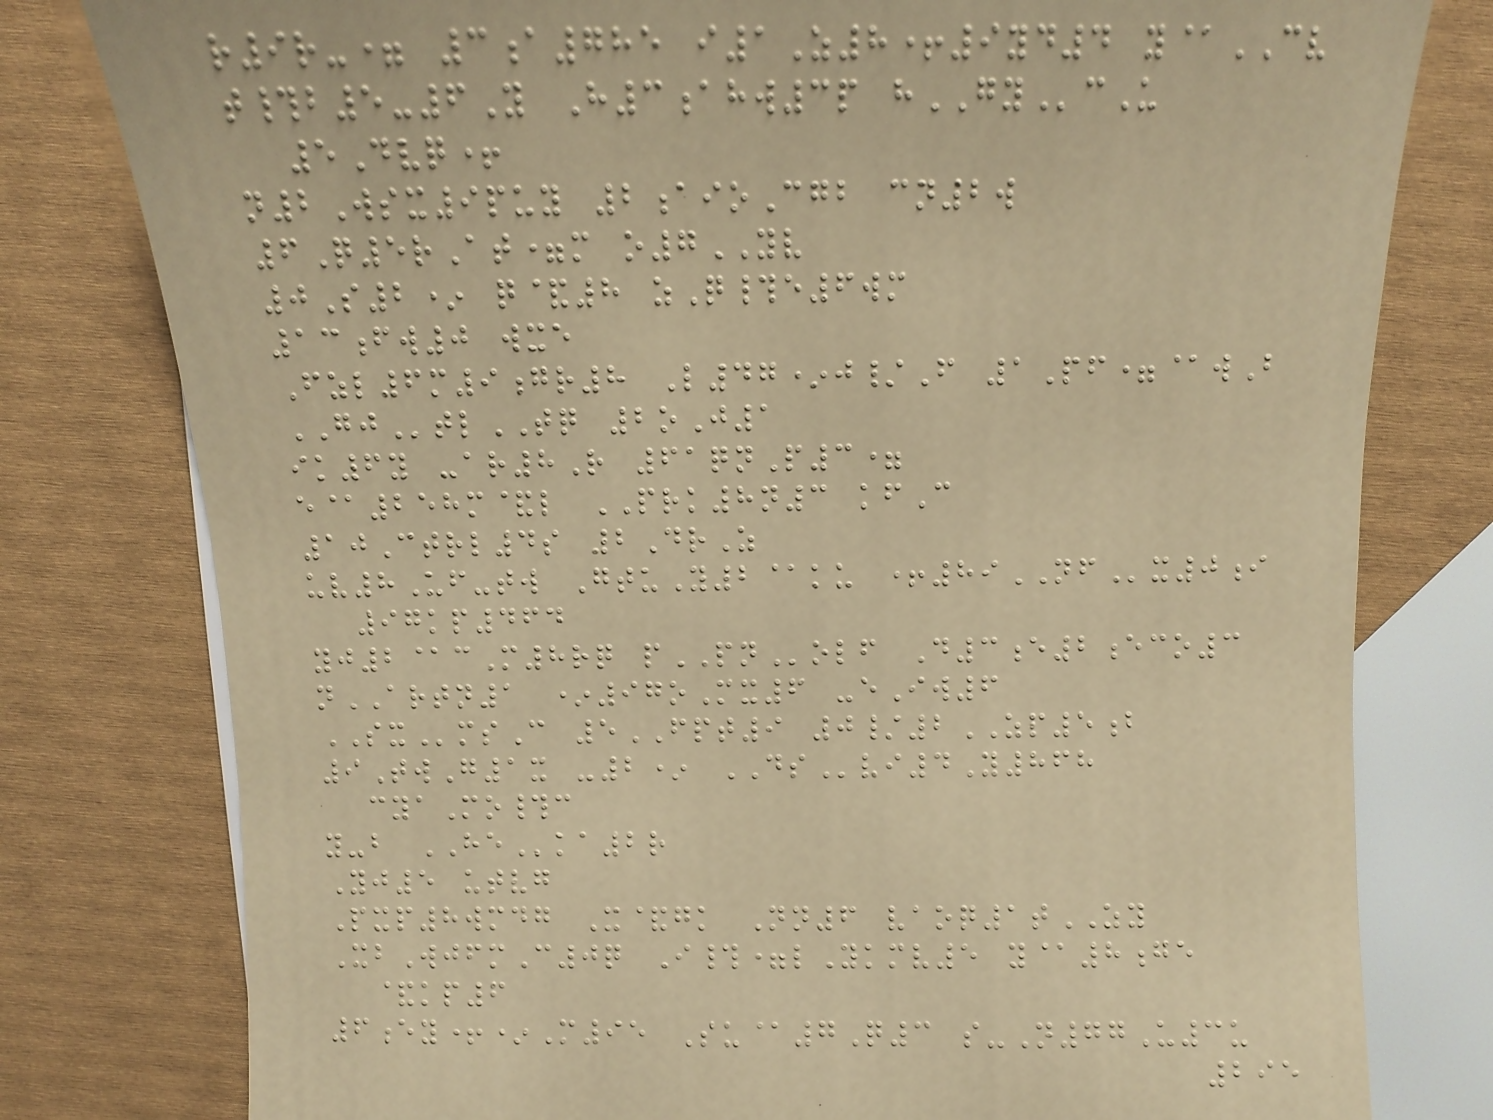r9r-= 3a785 i1Z8+9yd4 y@CV
t#b5-6Y H3ahw3p hGYcU
5Dvq+
n2Wsx9puy 2aioCgb cn2w
6Q5rAt=m o7YV
0S2* q&8 zQ#e6wm
13fw0 wxe
Fzl6m9gr8 L47*j/F 1Pf=@wB
GJtlTQ 2oJ1
ik6y -ar8R 61qnP3=
e@258m&l PRK8n3 kfC
10Ctrl4s 2DrZ
uv8Uf-tw GtuY2@ku +89NFx0i
97kp464
yj2@cM8rq pPNolf D3e2eco3
nARTN1 *97oMx6 -eIw6
SXmsC 5FPT9 0/2ZP5b
9TwG1x -2* DSvi4Y868
cyaMo#c
y-b HEka2r
Yj5 utvg
Pxp8wmdg X&gk Nn6 vaoq1tZY
XbWjfmC0q I#=lYkmv5 y@8ge
&kp6
6ey+*M95 Su@7Q3 s-N77U3u
295
